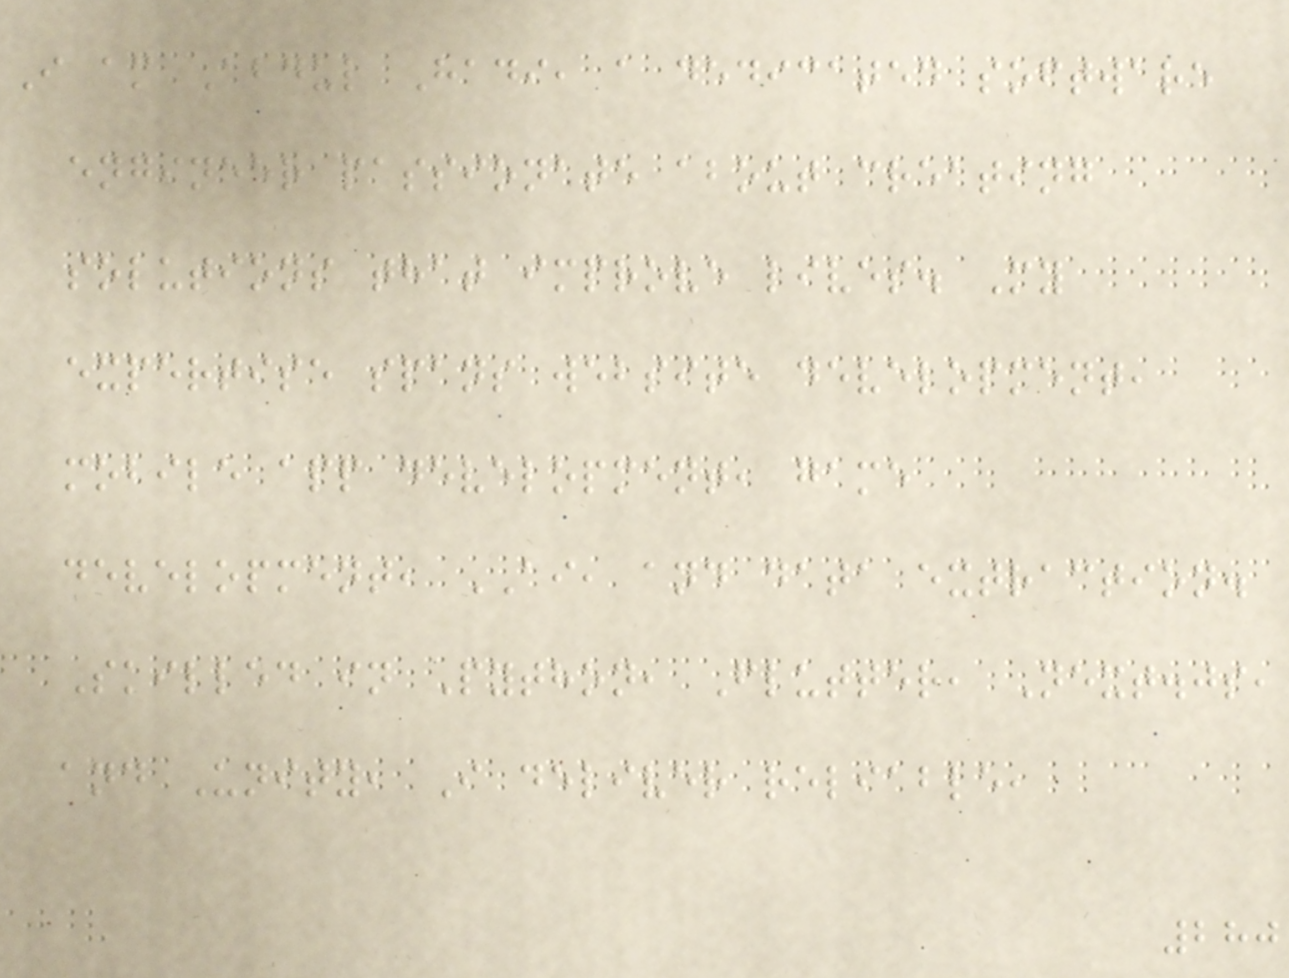I am Abdul Hadi, a dedicated software
engineer passionate about creating
solutions that improve lives. My
expertise spans website development,
mobile app development, game
development, AI, and data extraction.
Skilled in Python, Flutter, Next.js,
and Unity, I deliver reliable,
280
